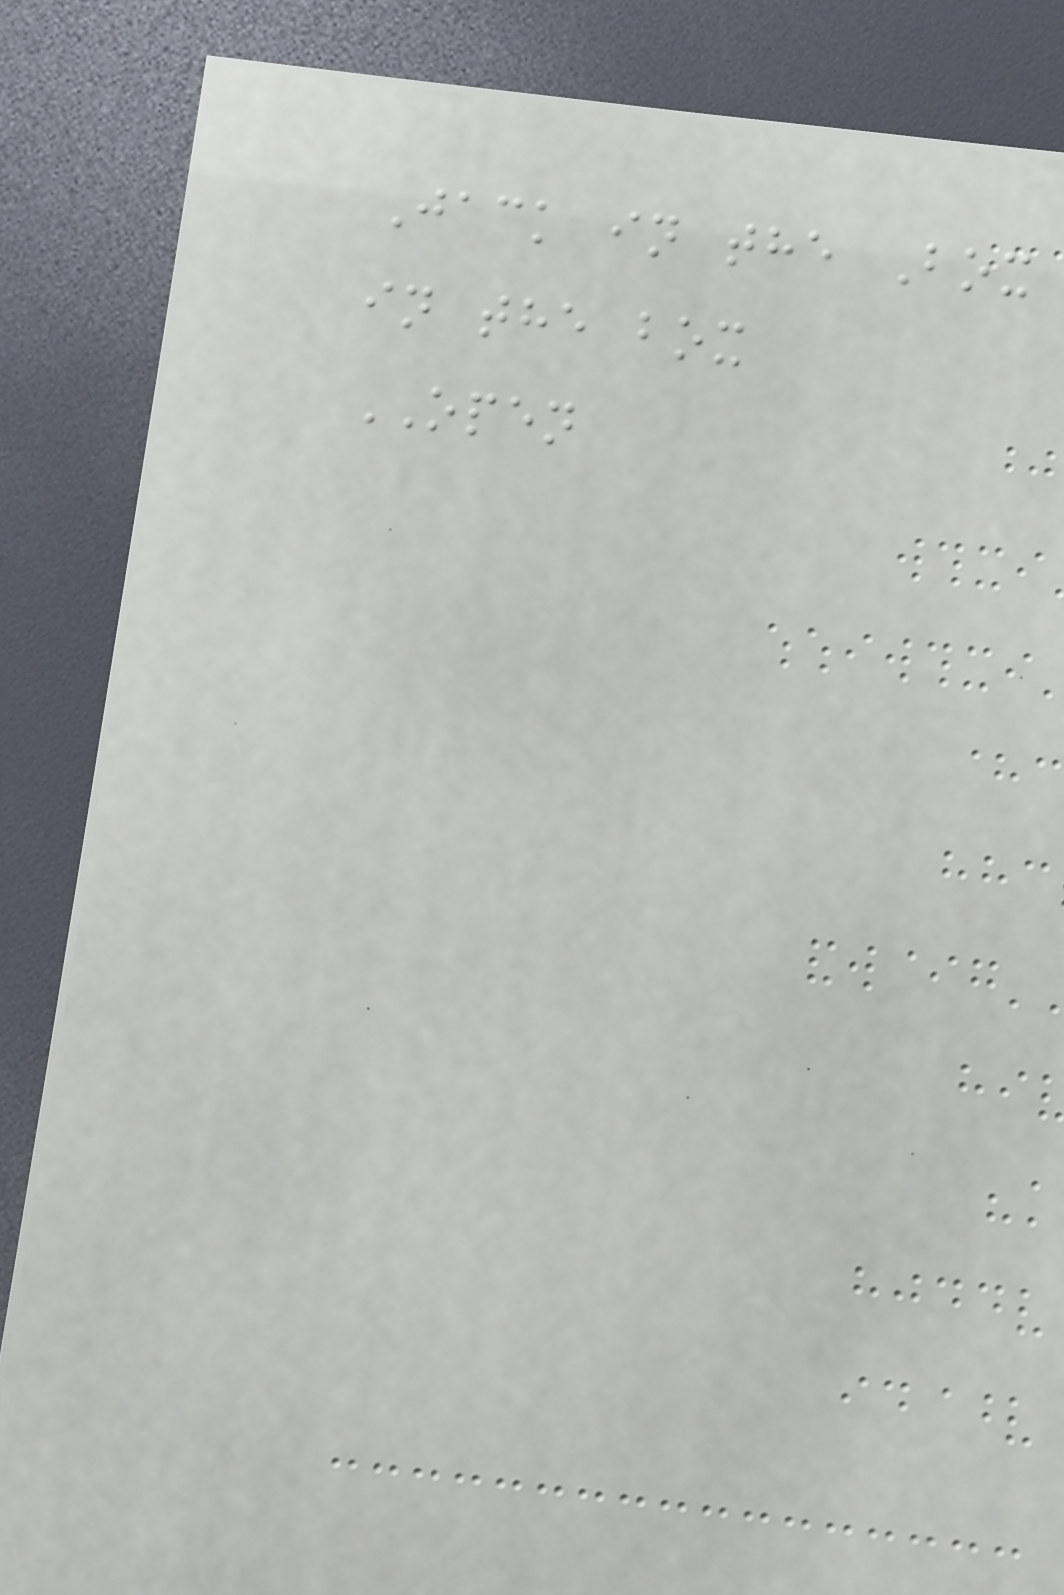Jack in the Box
in the box
OPEN
